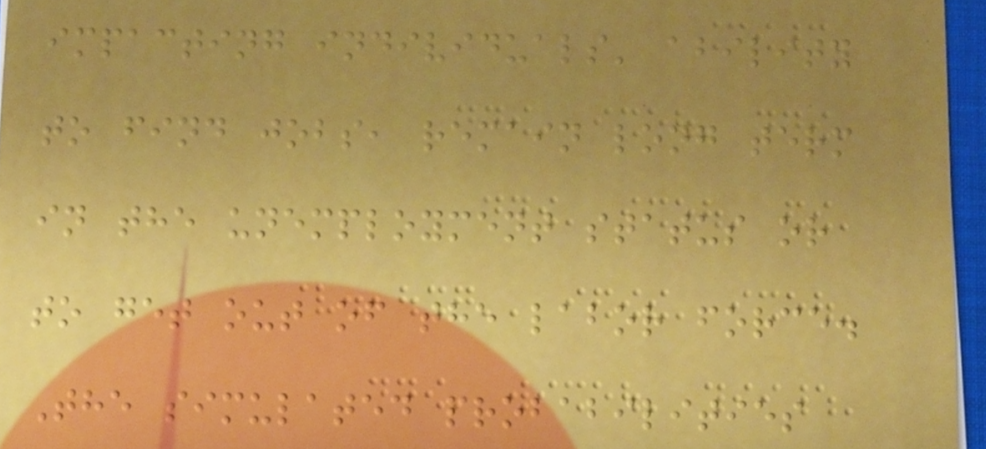impacting individuals' ability
to find jobs, remain long term
in the unemployment status or
to get out of the labor force.
The simulated probabilities
